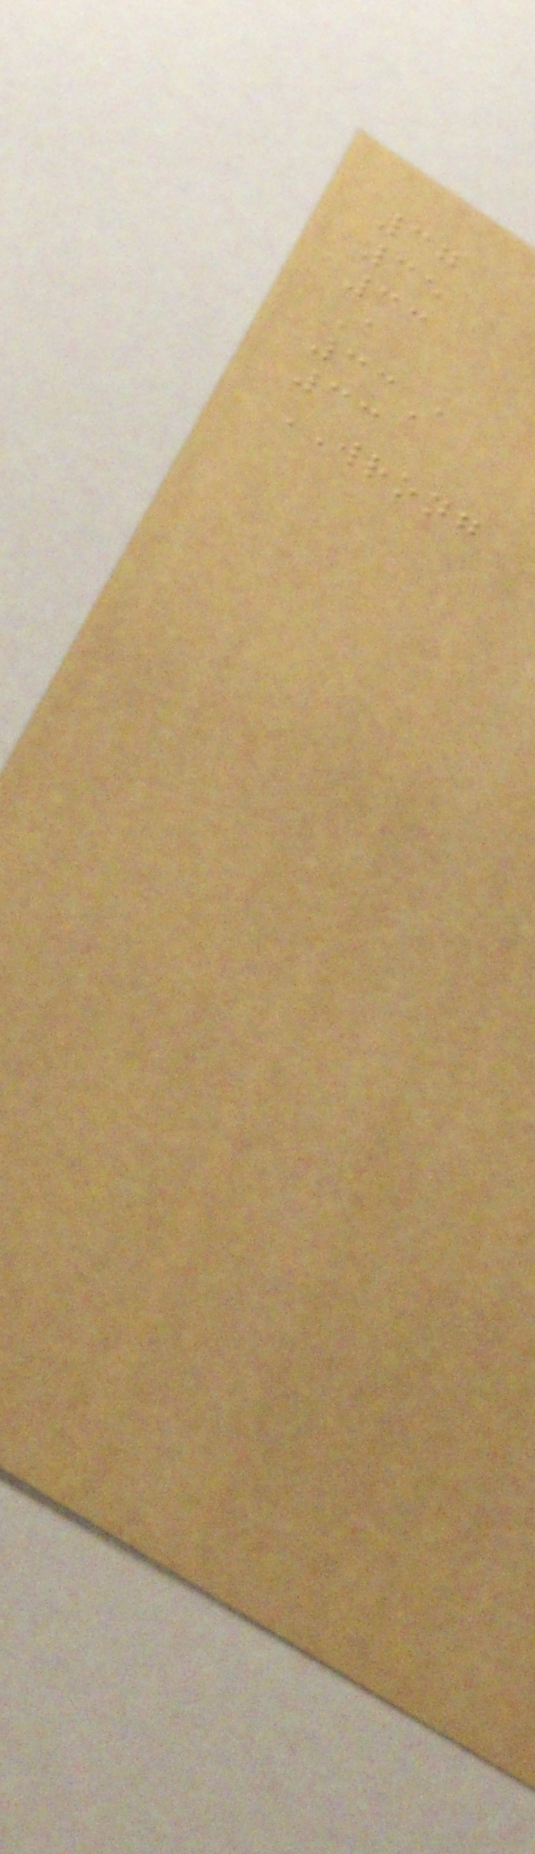37
35
33
A
33A
33
WRONG
